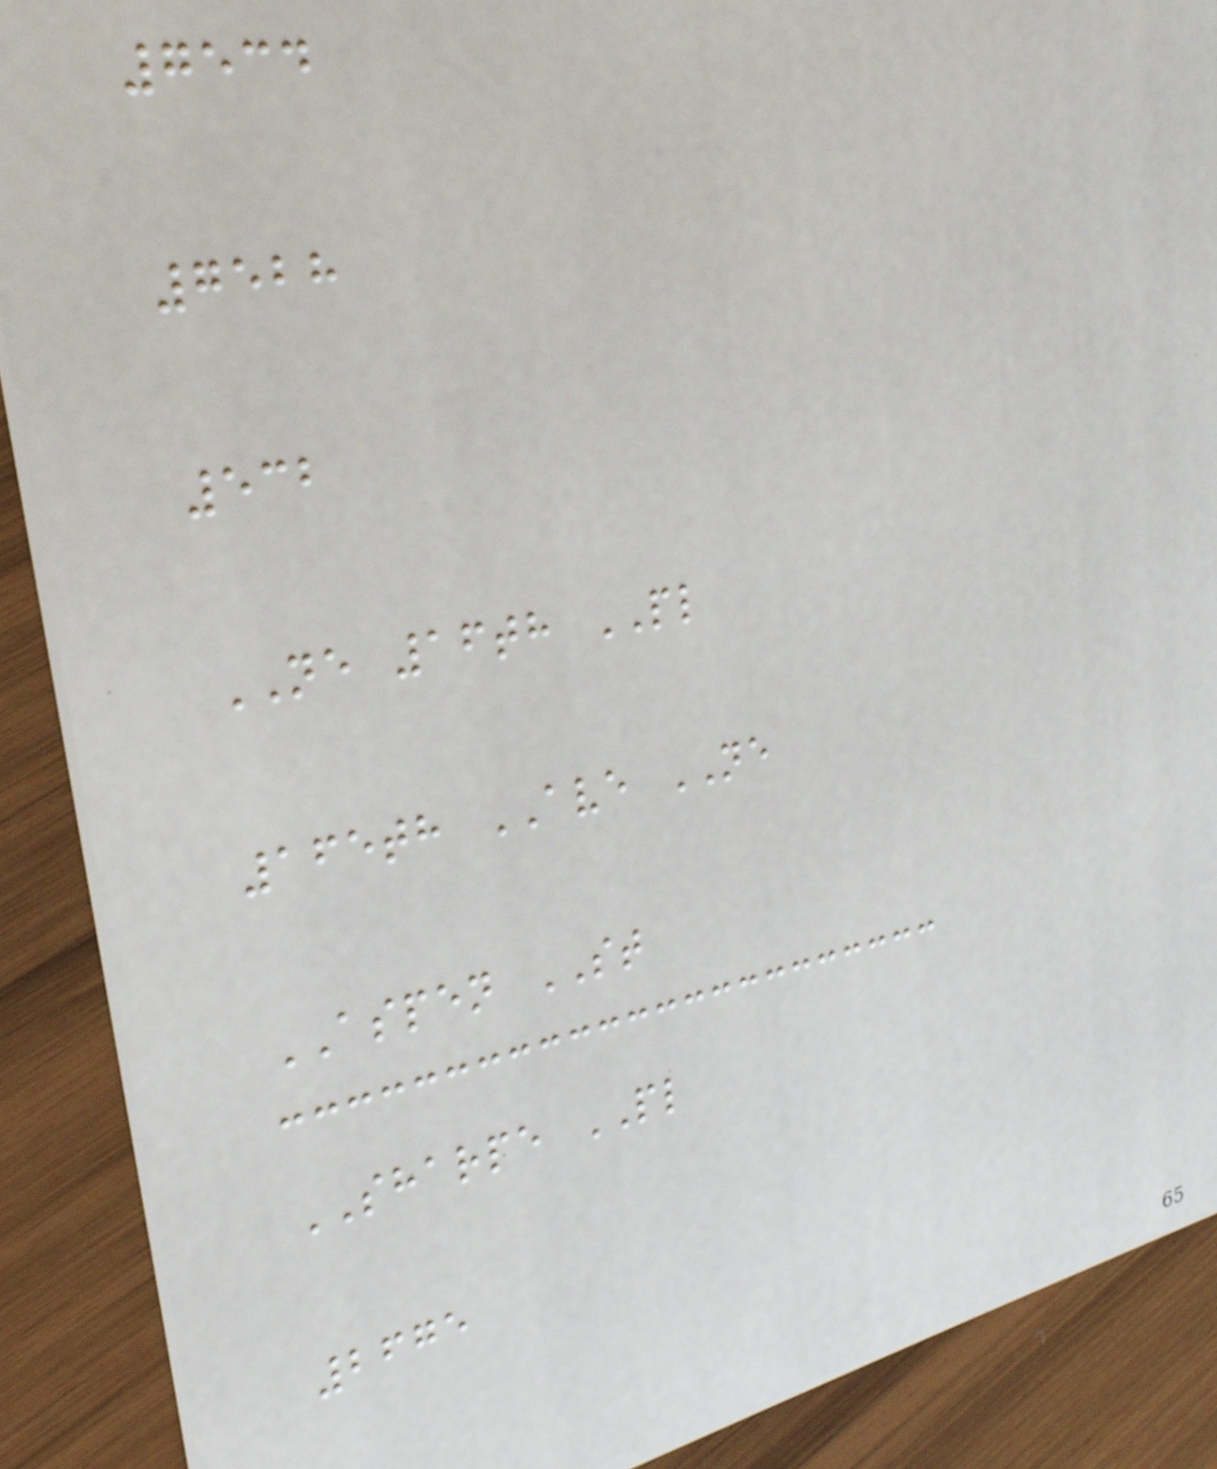7534
7528
532
NE 16th PL
165th AVE NE
ASPEN ST
SHARPE PL
2675
